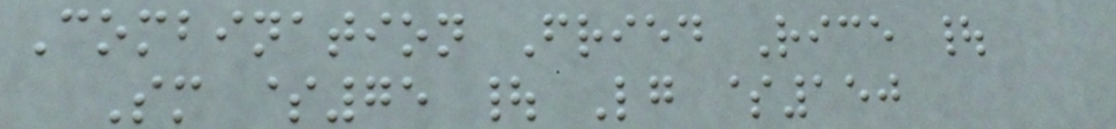Combination Fried Rice |
Sm $75 | Lg $150
